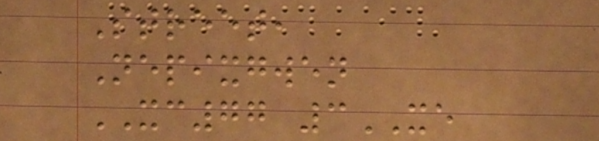Street,
Nepixgwen
XC77 3XE
